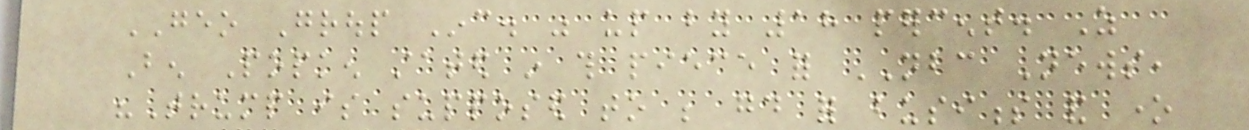GEO Group Inc. was up by 18 percent. As
Ben Popken stated in this piece for NBC News,
"Trump is supposed to be good for business and one
